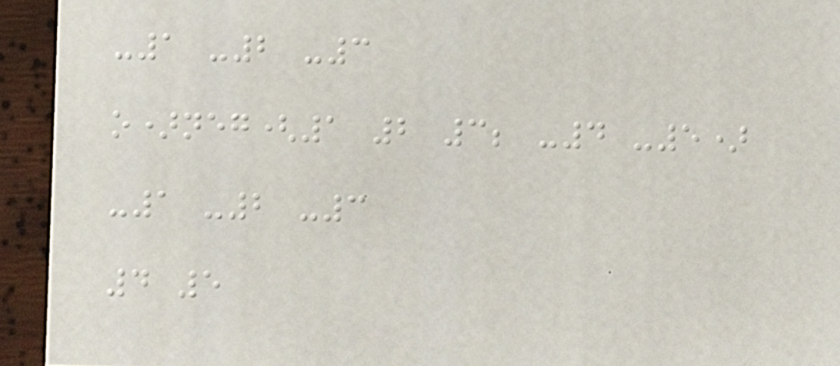-1 -2 -3
o)neg(1 2 3; -4 -5)
-1 -2 -3
4 5
